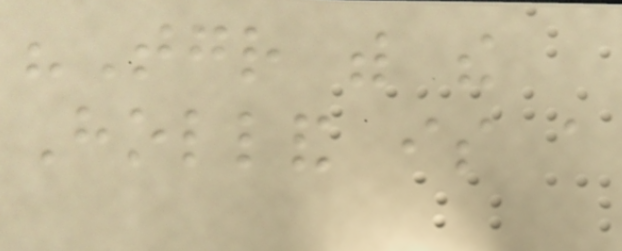"Together with the
Holland is a
